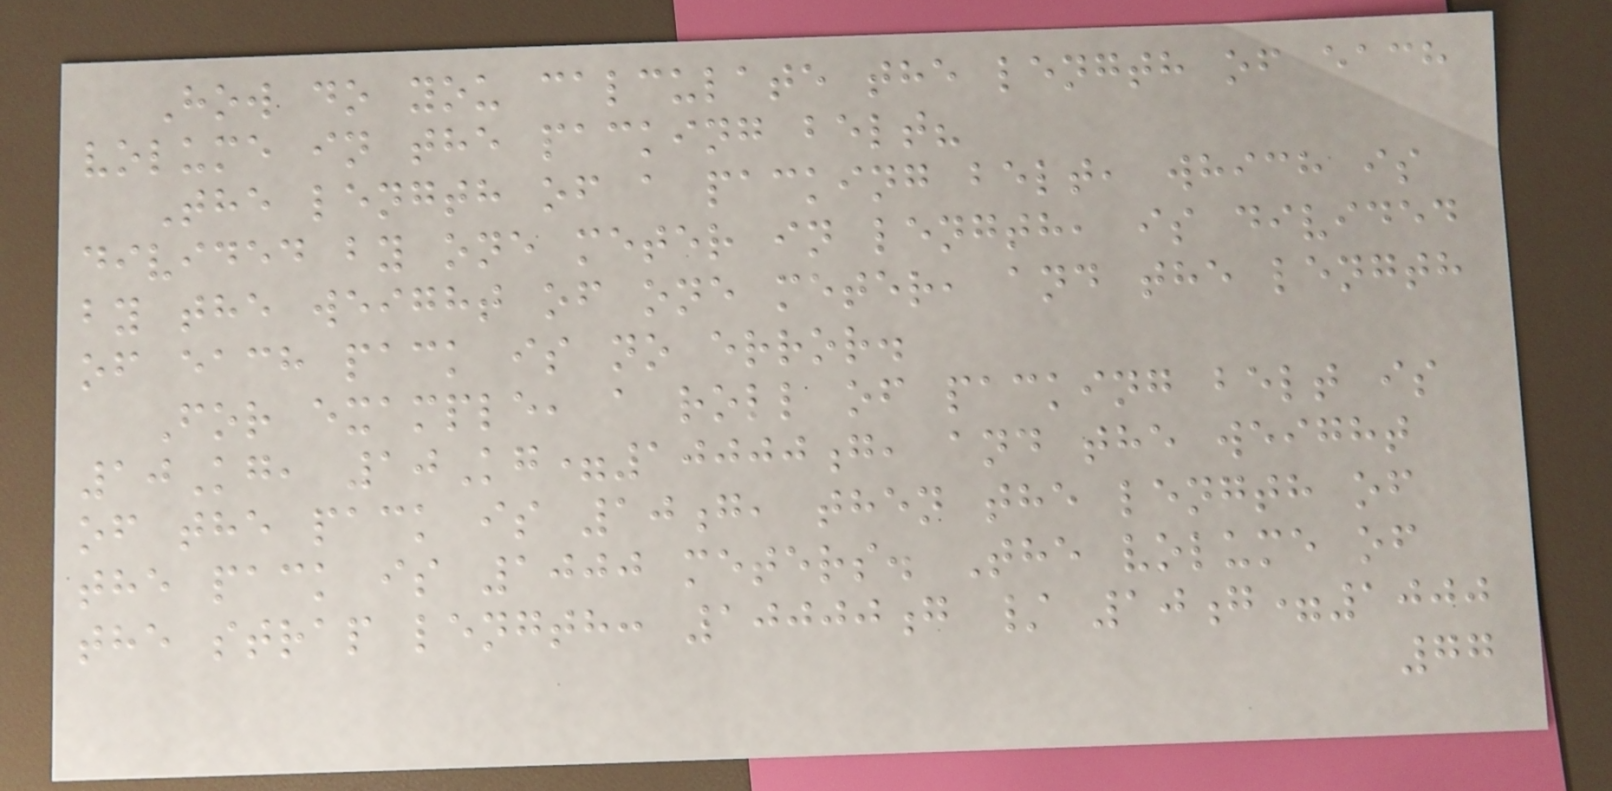How do you calculate the length of each
volume in the packing belt?
The length of a packing belt, which is
divided by one meter in length, is divided
by the weight of one meter, and the length
of each pack is no error.
For example, a roll of packing belt is
10Kg, 10Kg=10000g, and the weight
of the pack is 10g, then the length of
the pack is 1000 meters. The volume of
the strap length: 10000g / 10g=1000
77
